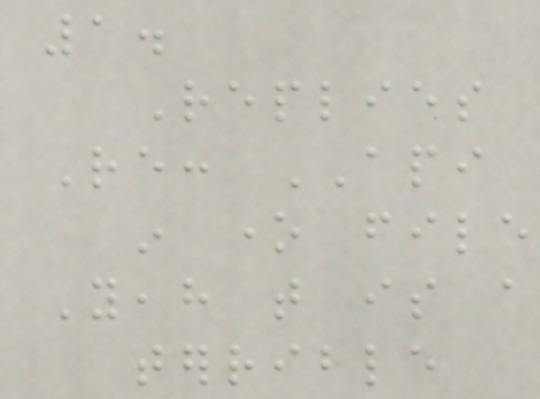1.
Replies
Re: API
in one file
Yeah that is a
terrible
